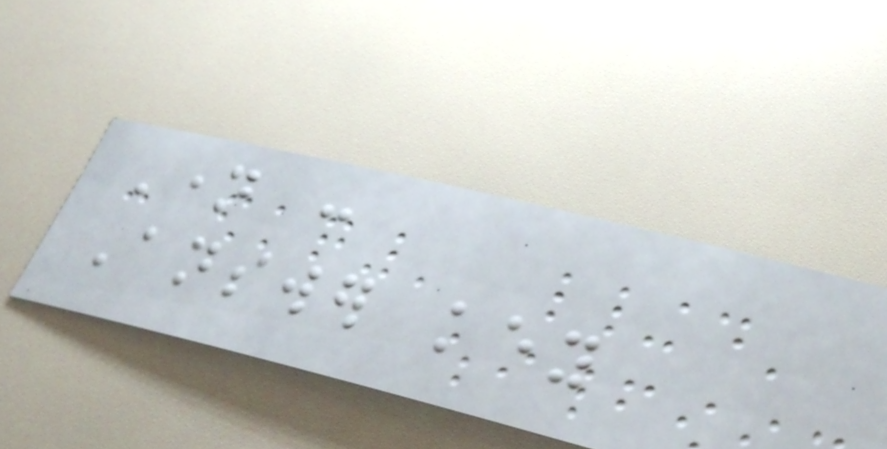Name :
Answer key
